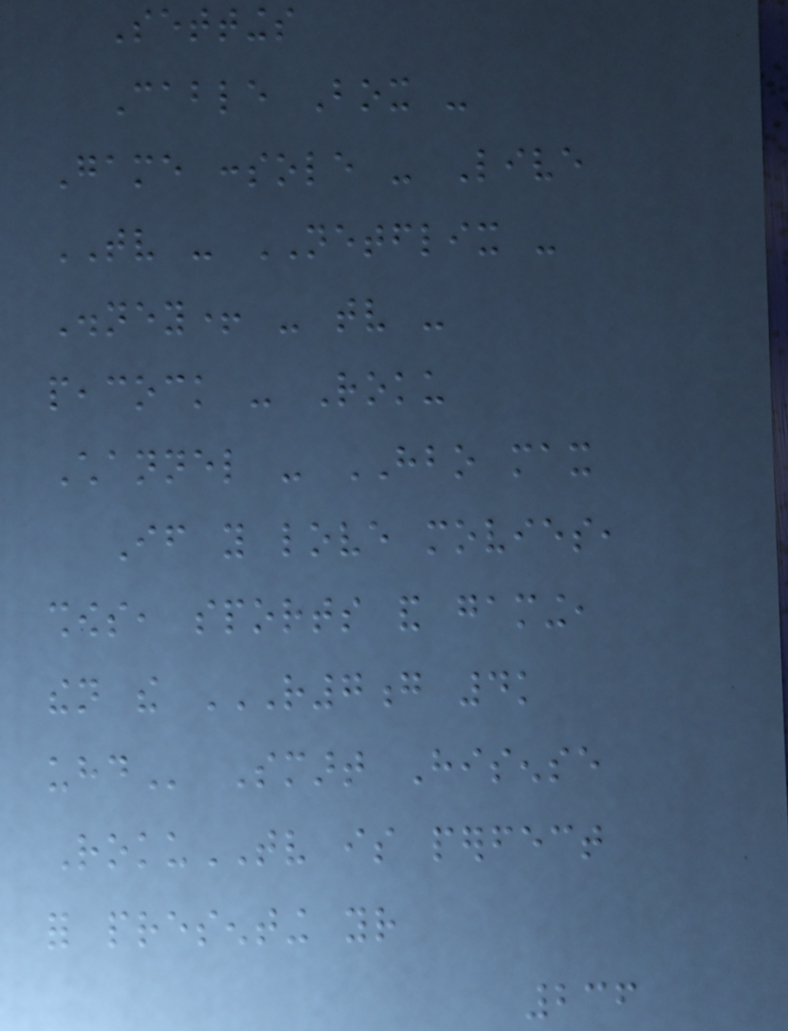Settings
Cable Box -
Game console - Live
TV - NETFLIX -
Disney+ - tv -
peacock - Roku
Channel - HBO max
If you love movies,
shows, sports and gaming,
then the R7G 4K
UHD Smart Hisense
RokuTV is perfect
for presenting your
236
